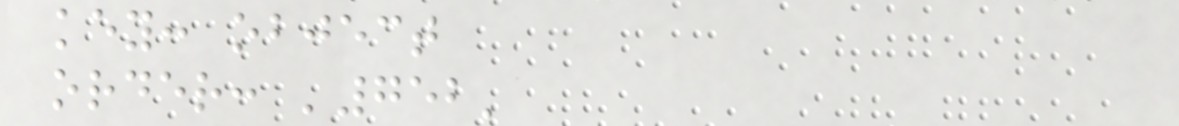key: object
order: '752'
